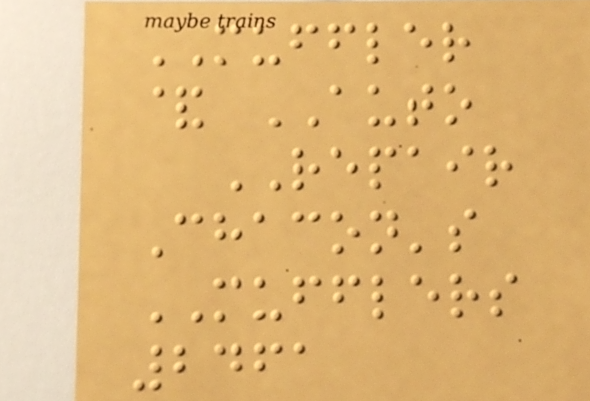MUFFLER
& AUTO
REPAIR
Chacon's
MUFFLERS
2461
